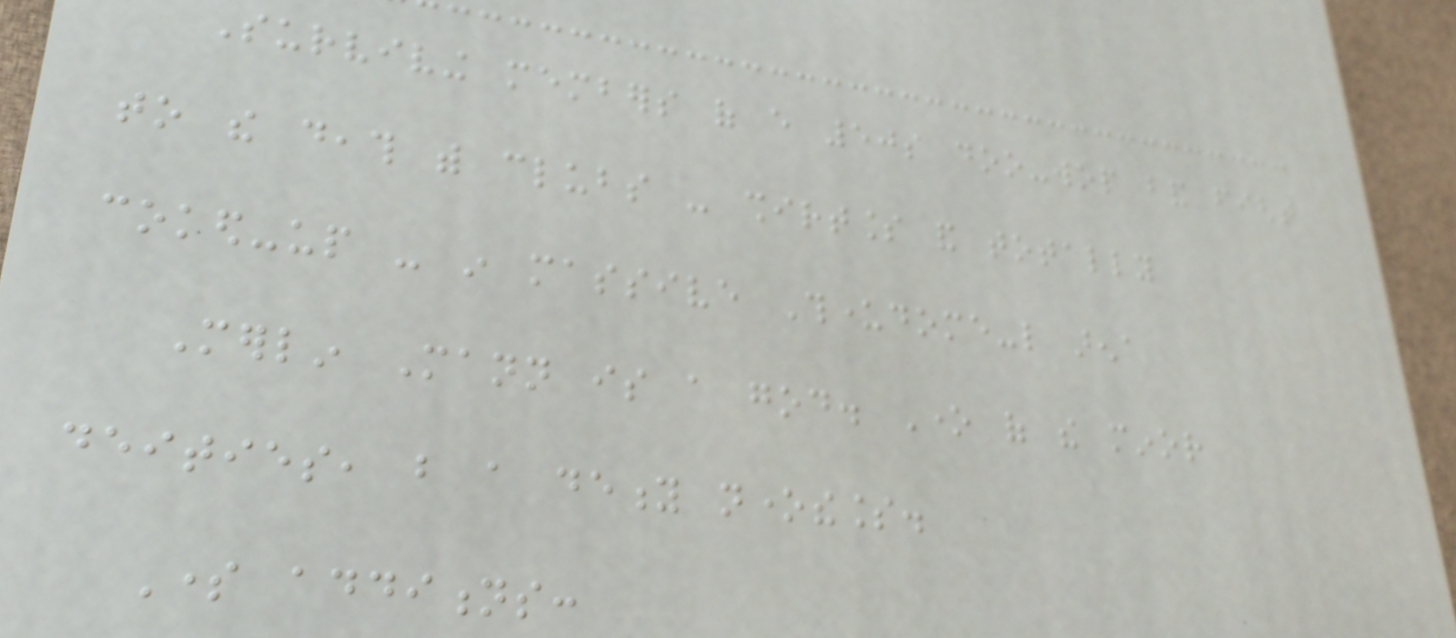Surviving members of every 50s doo-wop band fight
to the death with clubs - shirtless and totally
coked-up - in massive Thunderdome-like arena
Merlin Mann is a god. One of the minor
deities, but a deity nonetheless.
Some additions:
